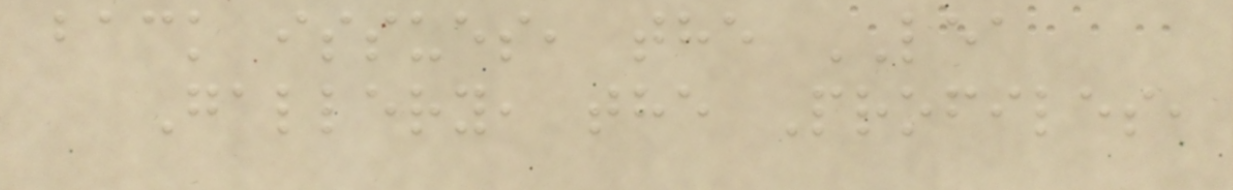back issues, the LEA
Gallery, the Profiles,
